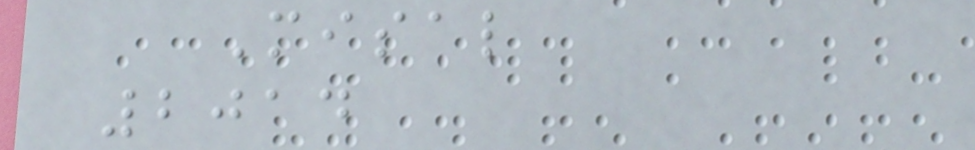Misal
2014
